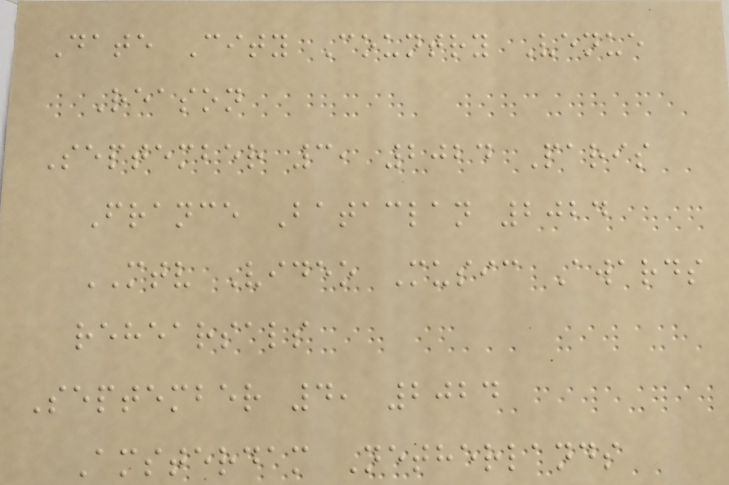Date City Country Venue
Reason
September 3, 2024 Paris
France Bataclan 2024
MTV Video Music Awards
rehearsals
September 4, 2024
Amsterdam Netherlands
